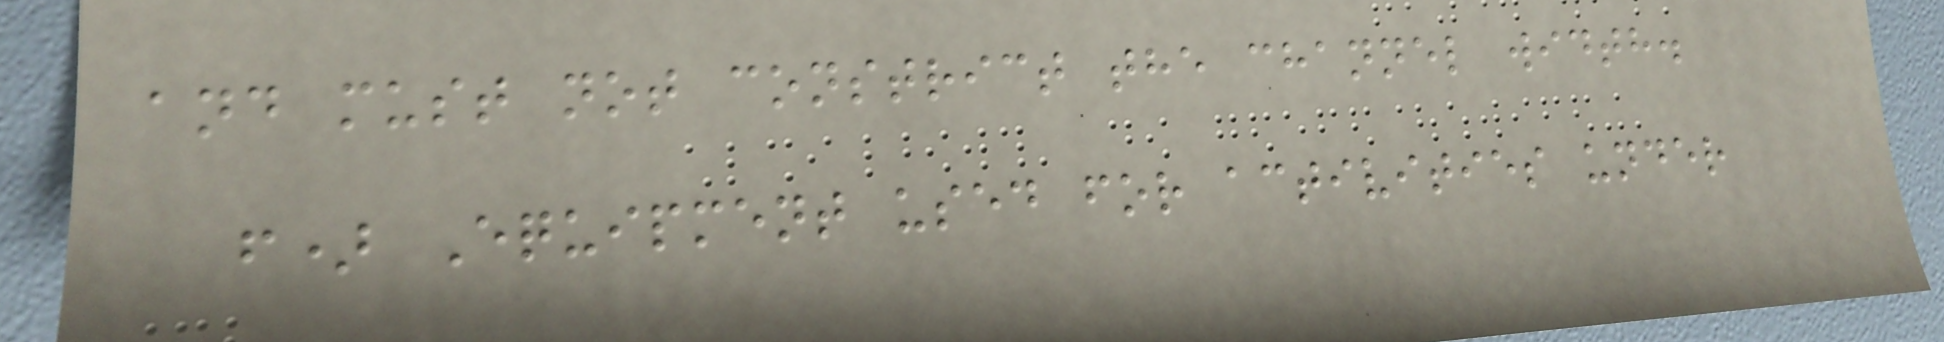and must not constrict the channel width.
f) Equipment used for activities under
